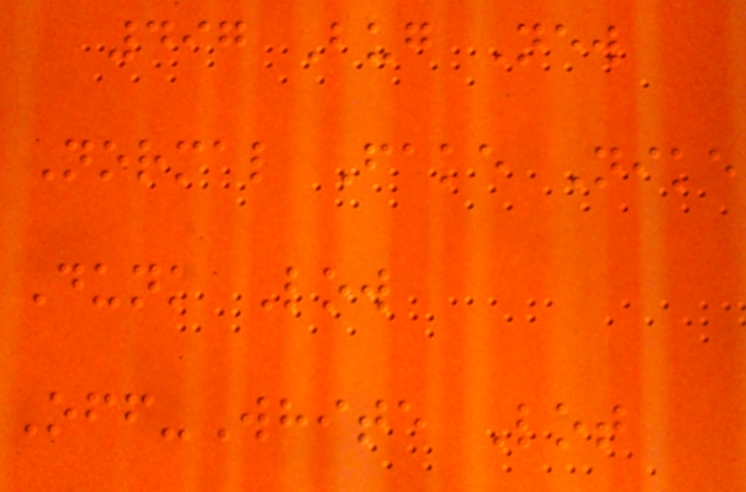497 Bug New
Normal Fake Nike
Dunk Low
Off-White Lot
